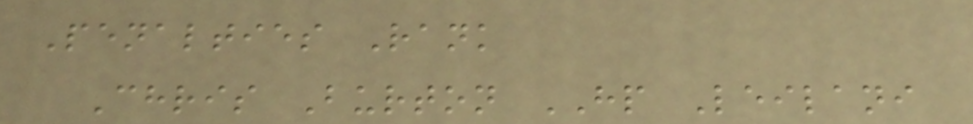Penalties Rank
Chris Burton HP Leilani
